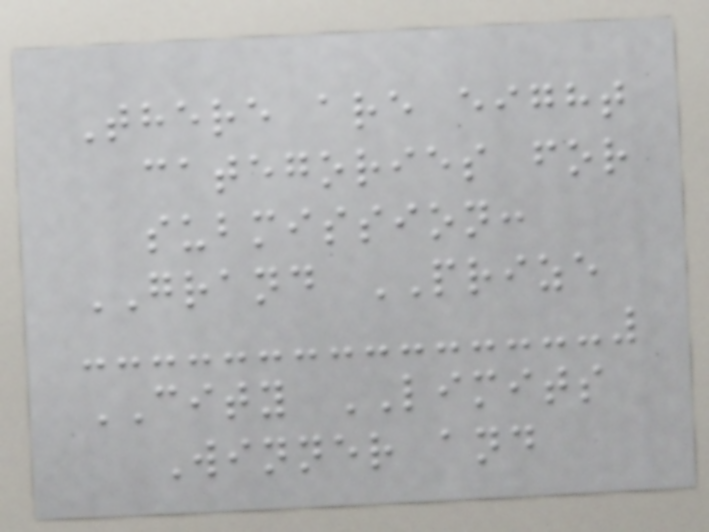There are eight
categories for
submission:
GRAND PRIZE
CITY LIMITS
Winner and
